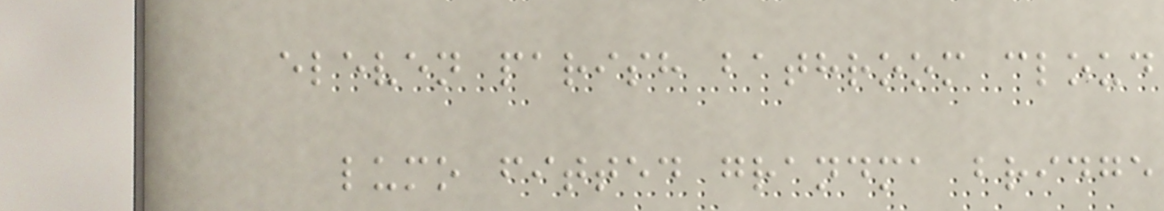eleven parish bathroom cloud
lumo fitted grandma bridge
